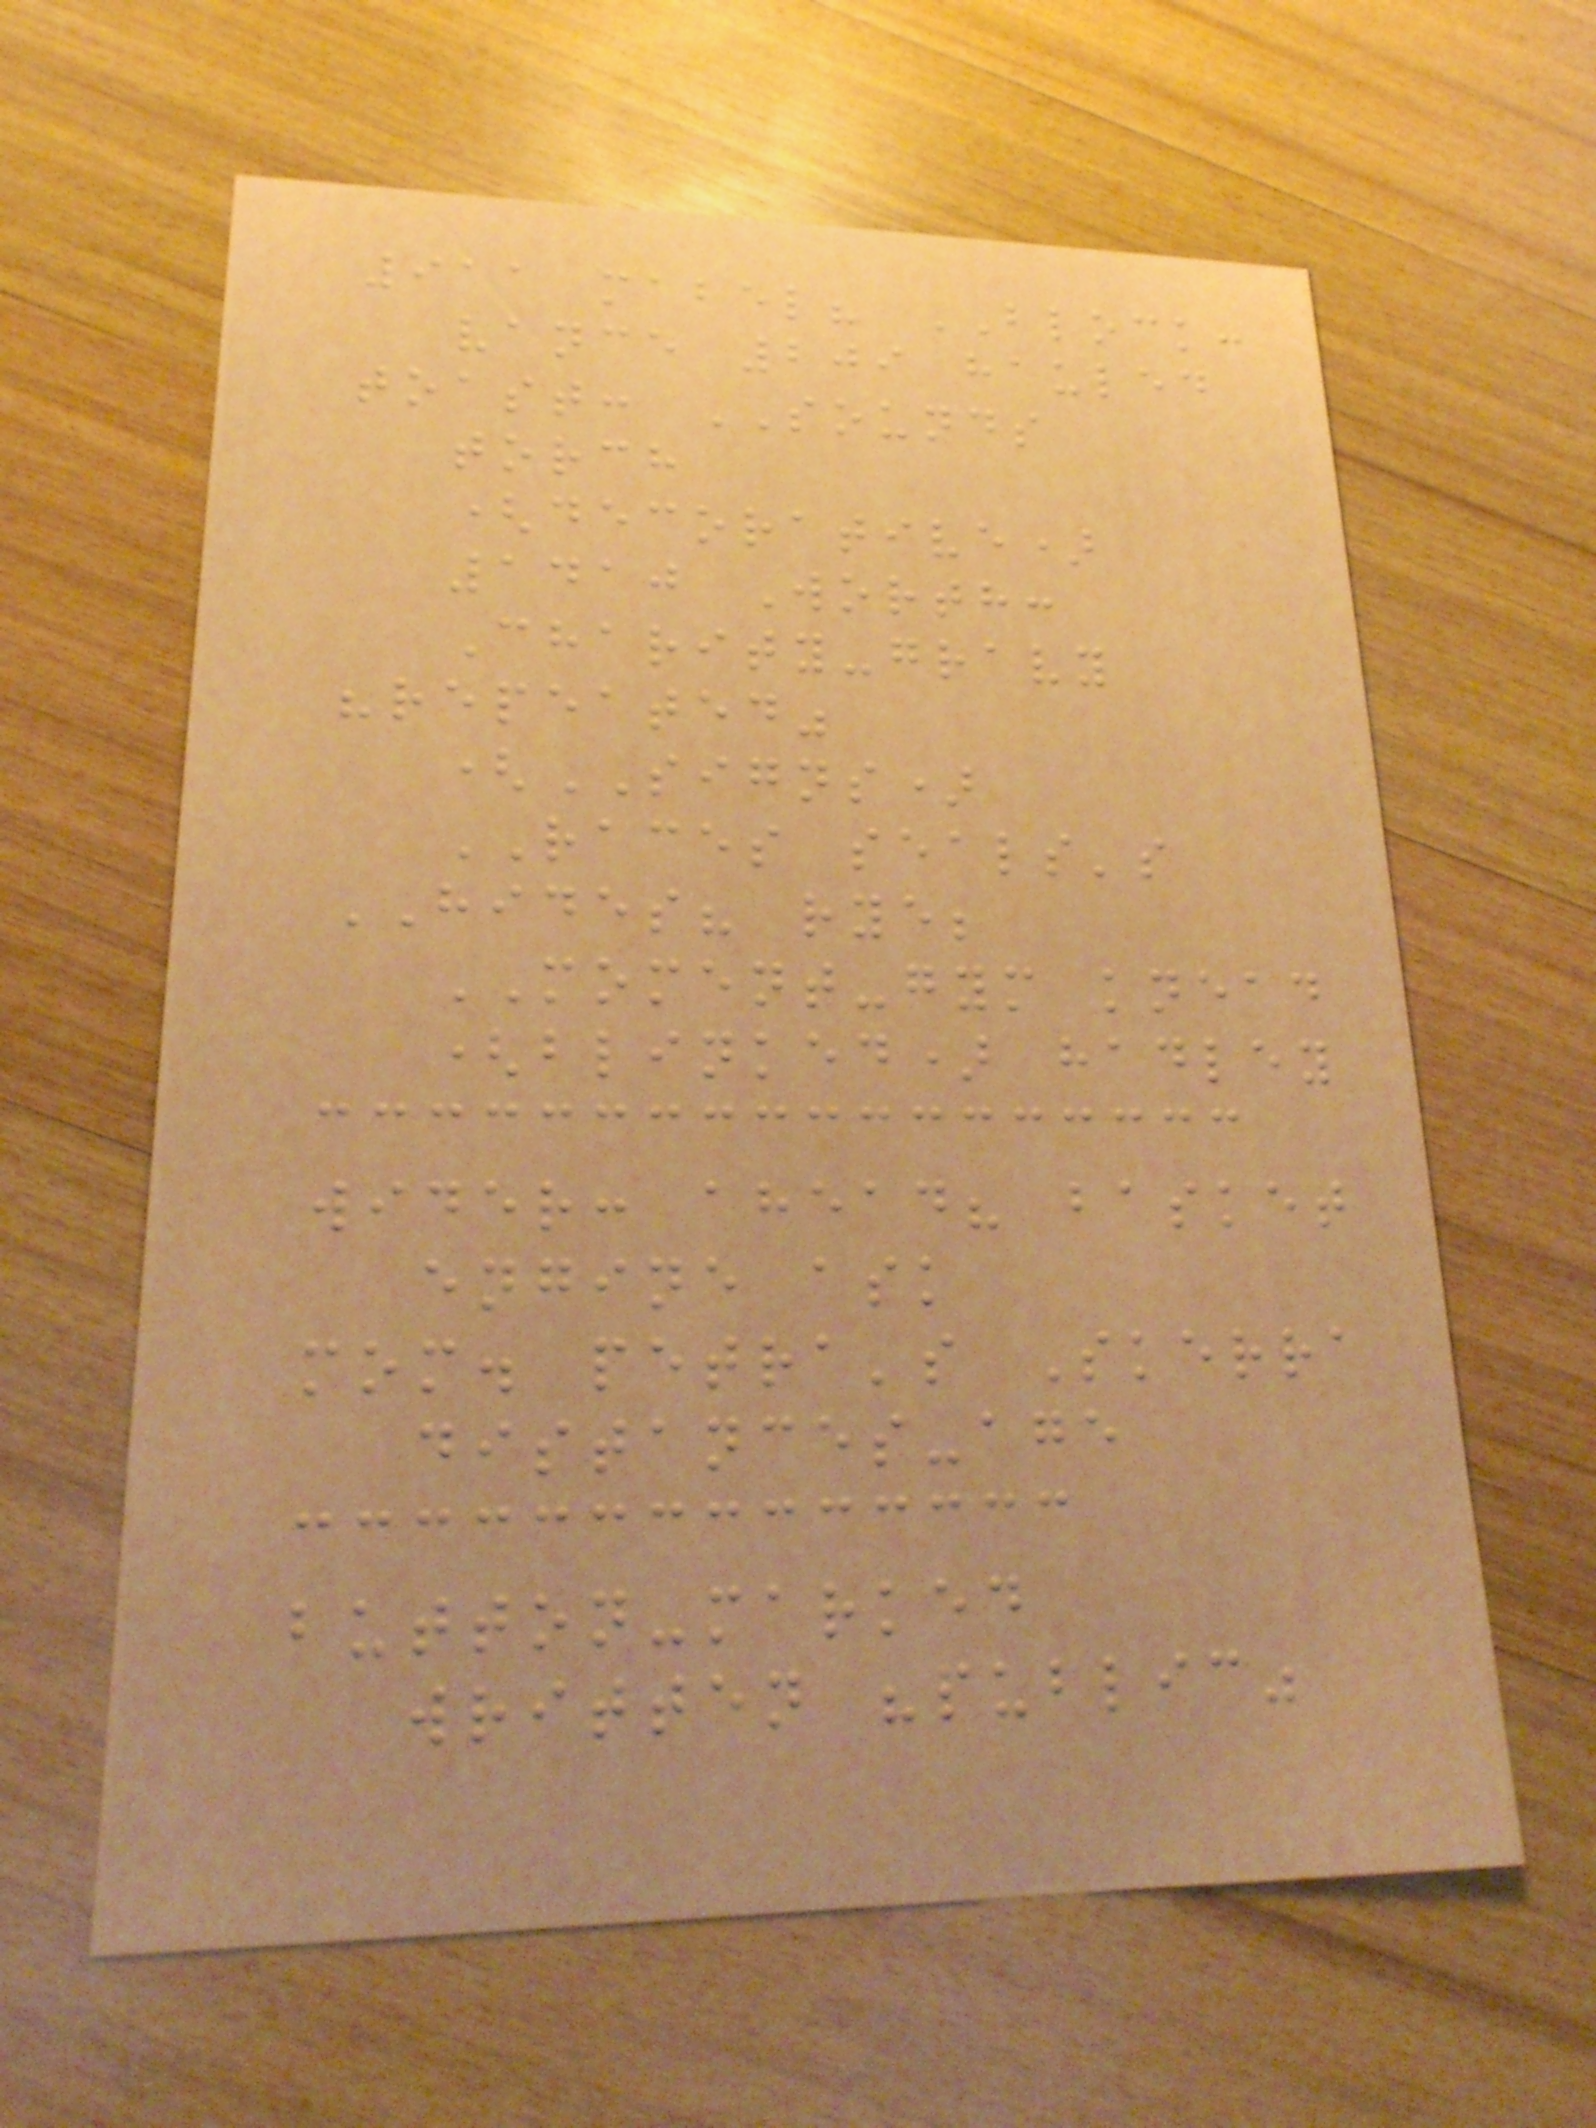911 mabel? BLOCK:
vance 209 hauled
toast: SOUNDS
torch
(decorative)
1410 Worth:
Charity-gravy
"repeated"
(SIGNS)
RACES seals's
HIDES? rye;
MOMENT-gym knead
(blinked) hadley
wider: ahead? basket
engine ask
mom. petra's Skerra
distances-age
button-marked
written "public"
